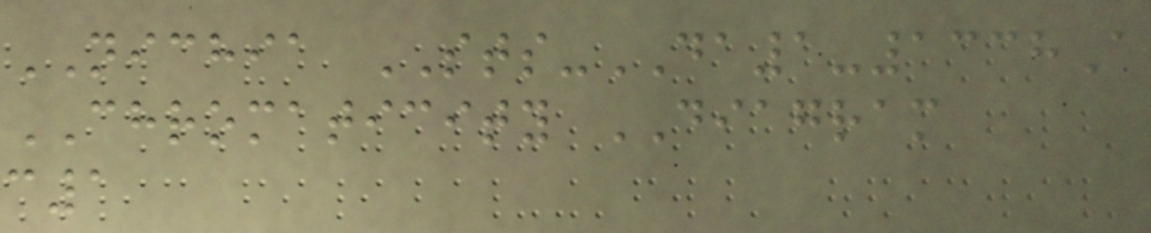NICHIA STS-DA1-1338A
CHROMATICITY DIAGRAM
c1
